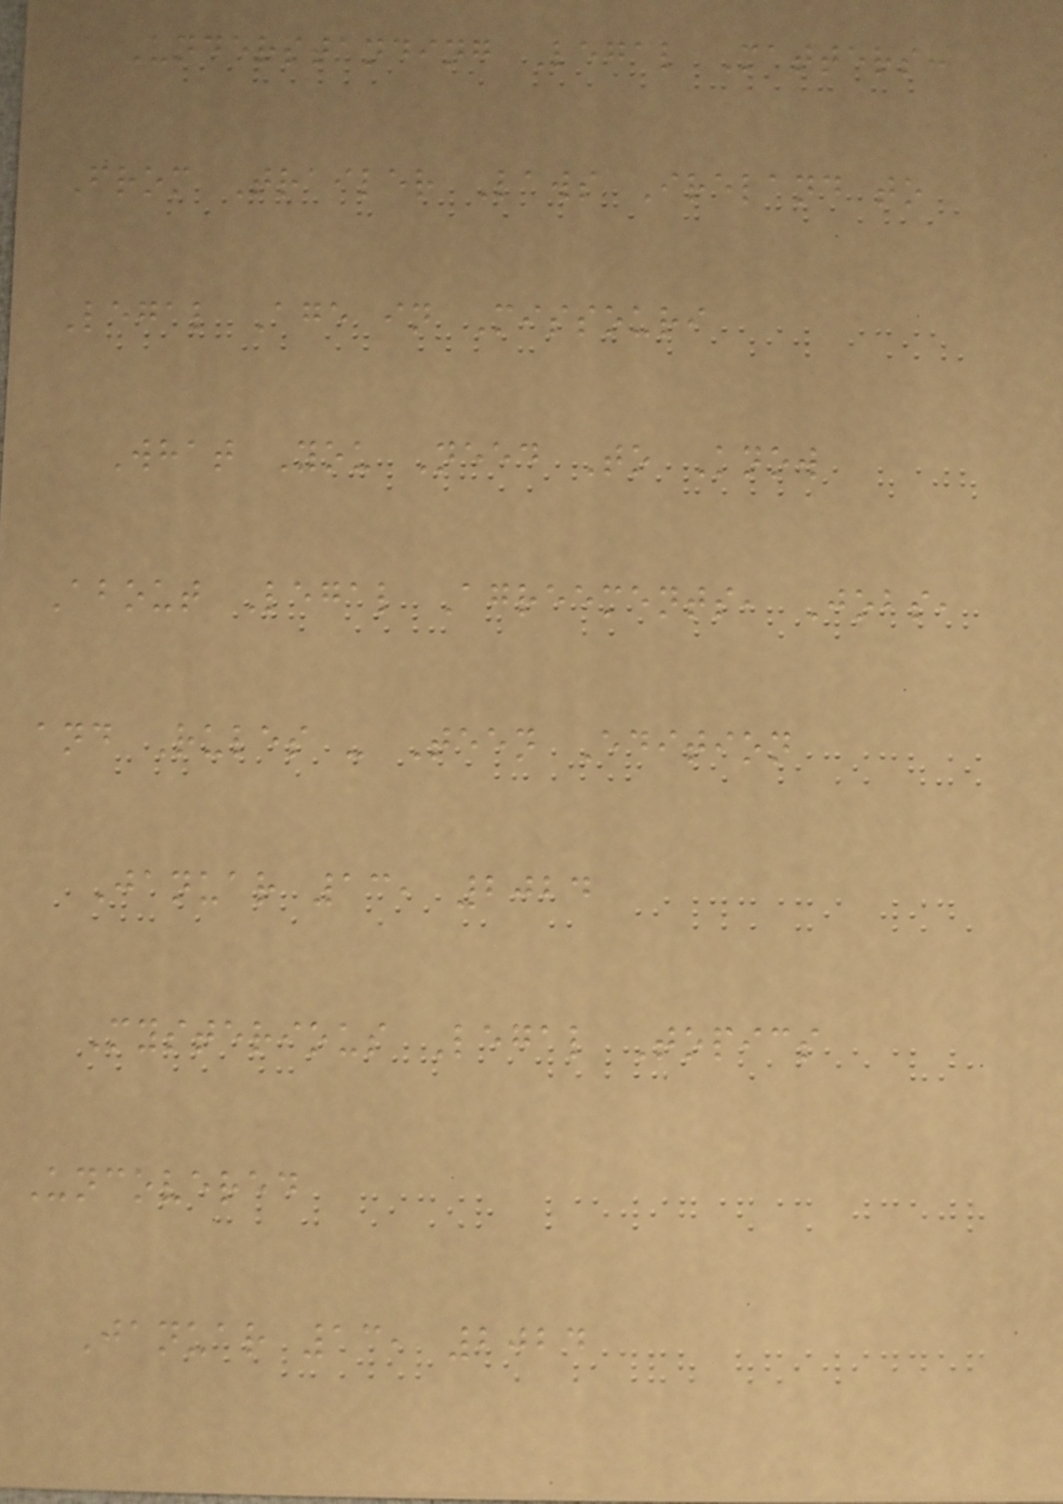Understanding Legal Matters:
From Trailer Laws Ireland to
Legal Age in Missouri
What You Need To Know
About Legal Agreements, Jobs,
and Rules - Teen Edition
Januar 13, 2024
Mysterious Legal Topics
Uncovered
Januar 13, 2024
